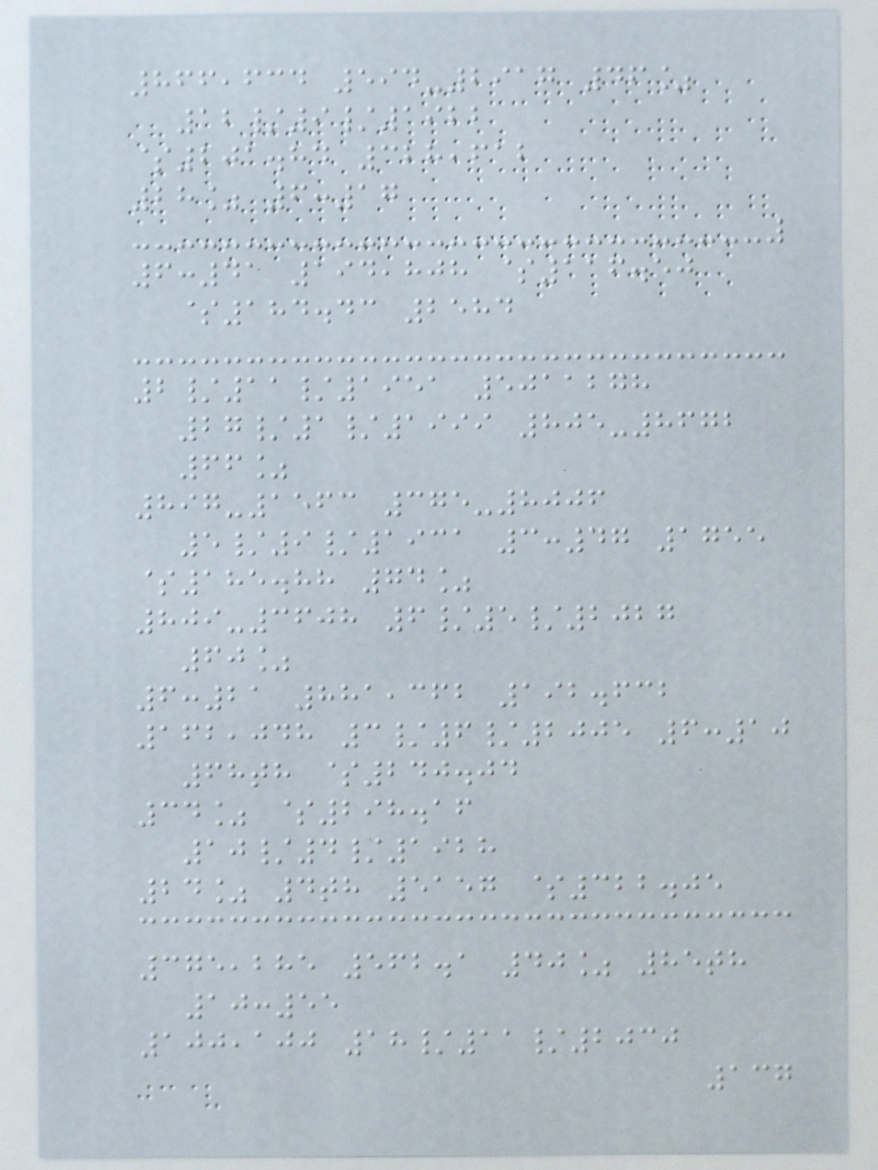866,634 594-2917 46%
12/9/1922
$201.84 328,612
28% 6:17
6:41 194,808 $116.50
$184.43 2584
2/11/1951 5011278
27/1/1999 805-8672
66%
897-1563 375-8006
5/9/1931 3:47 1755
$185.88 74%
809-3608 6/5/2027
60%
6:21 881,362 192.632
162,048 3/6/2005 6:10
68th $240.04
34% $298.16
10/4/1928
24% 4th 5157 $322.05
375,285 562.1 40% 85th
10:55
100,100 18/11/2030
137
